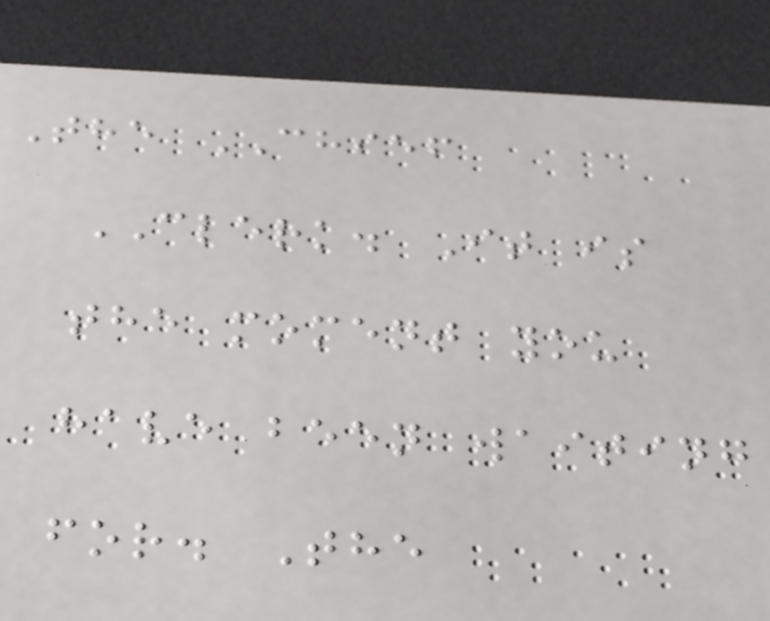The CHIEF
CLERK. It is
the moment you
have been waiting
for. The
